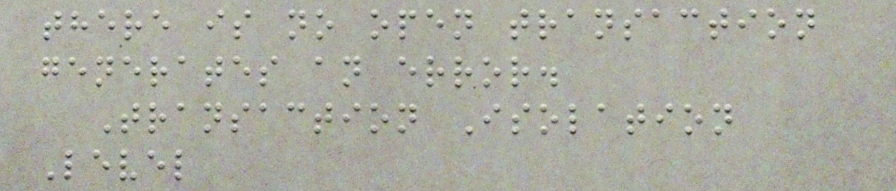there is no open transaction
generates an error.
Transaction Isolation
Level
